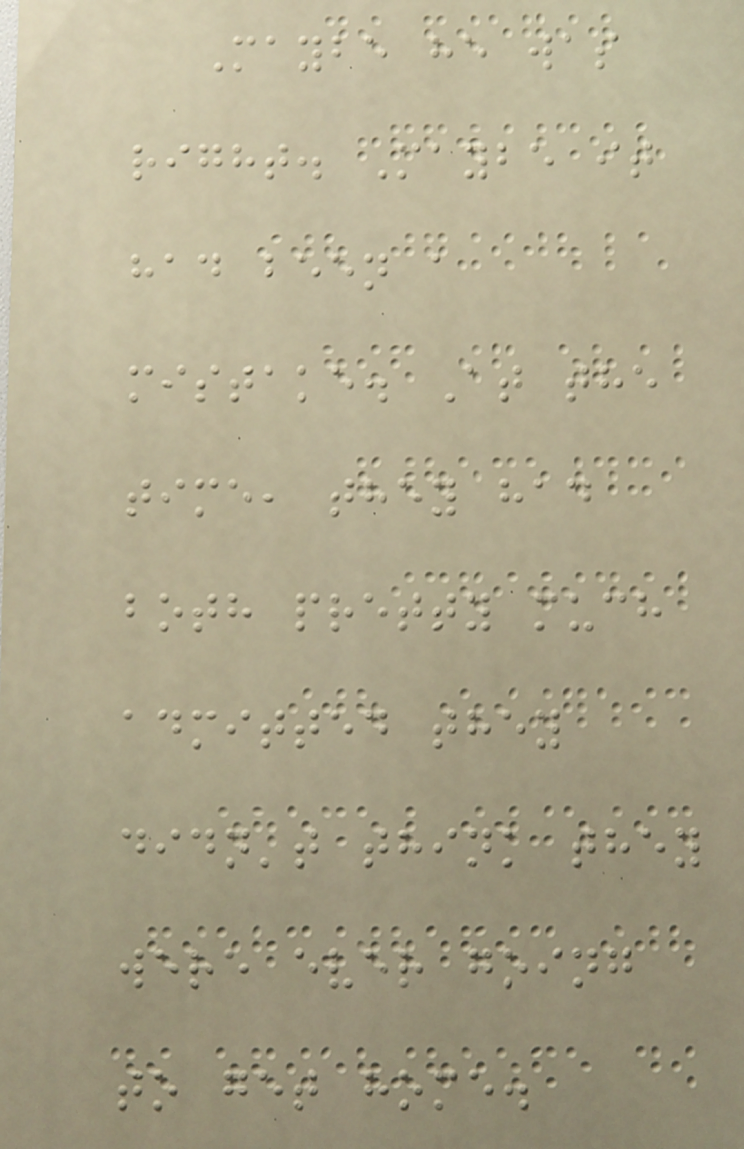Maybe he was
right. Maybe it
had been a
mistake. At the
time, they had
both pretty much
admitted they
didn't think they
were ever going
to get home.
